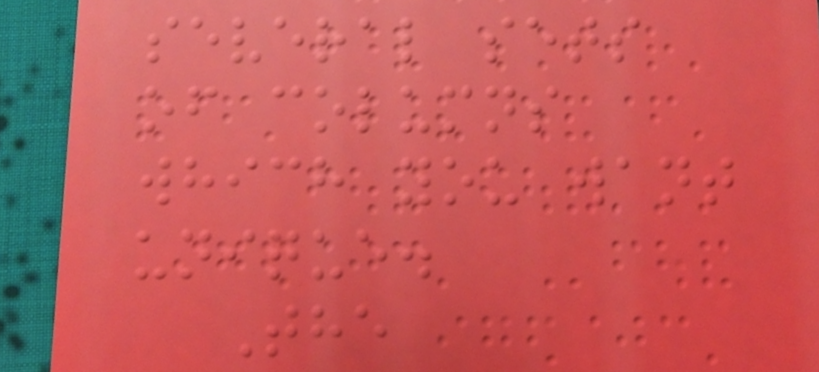several sets
of columns
which you want
unique.
The
